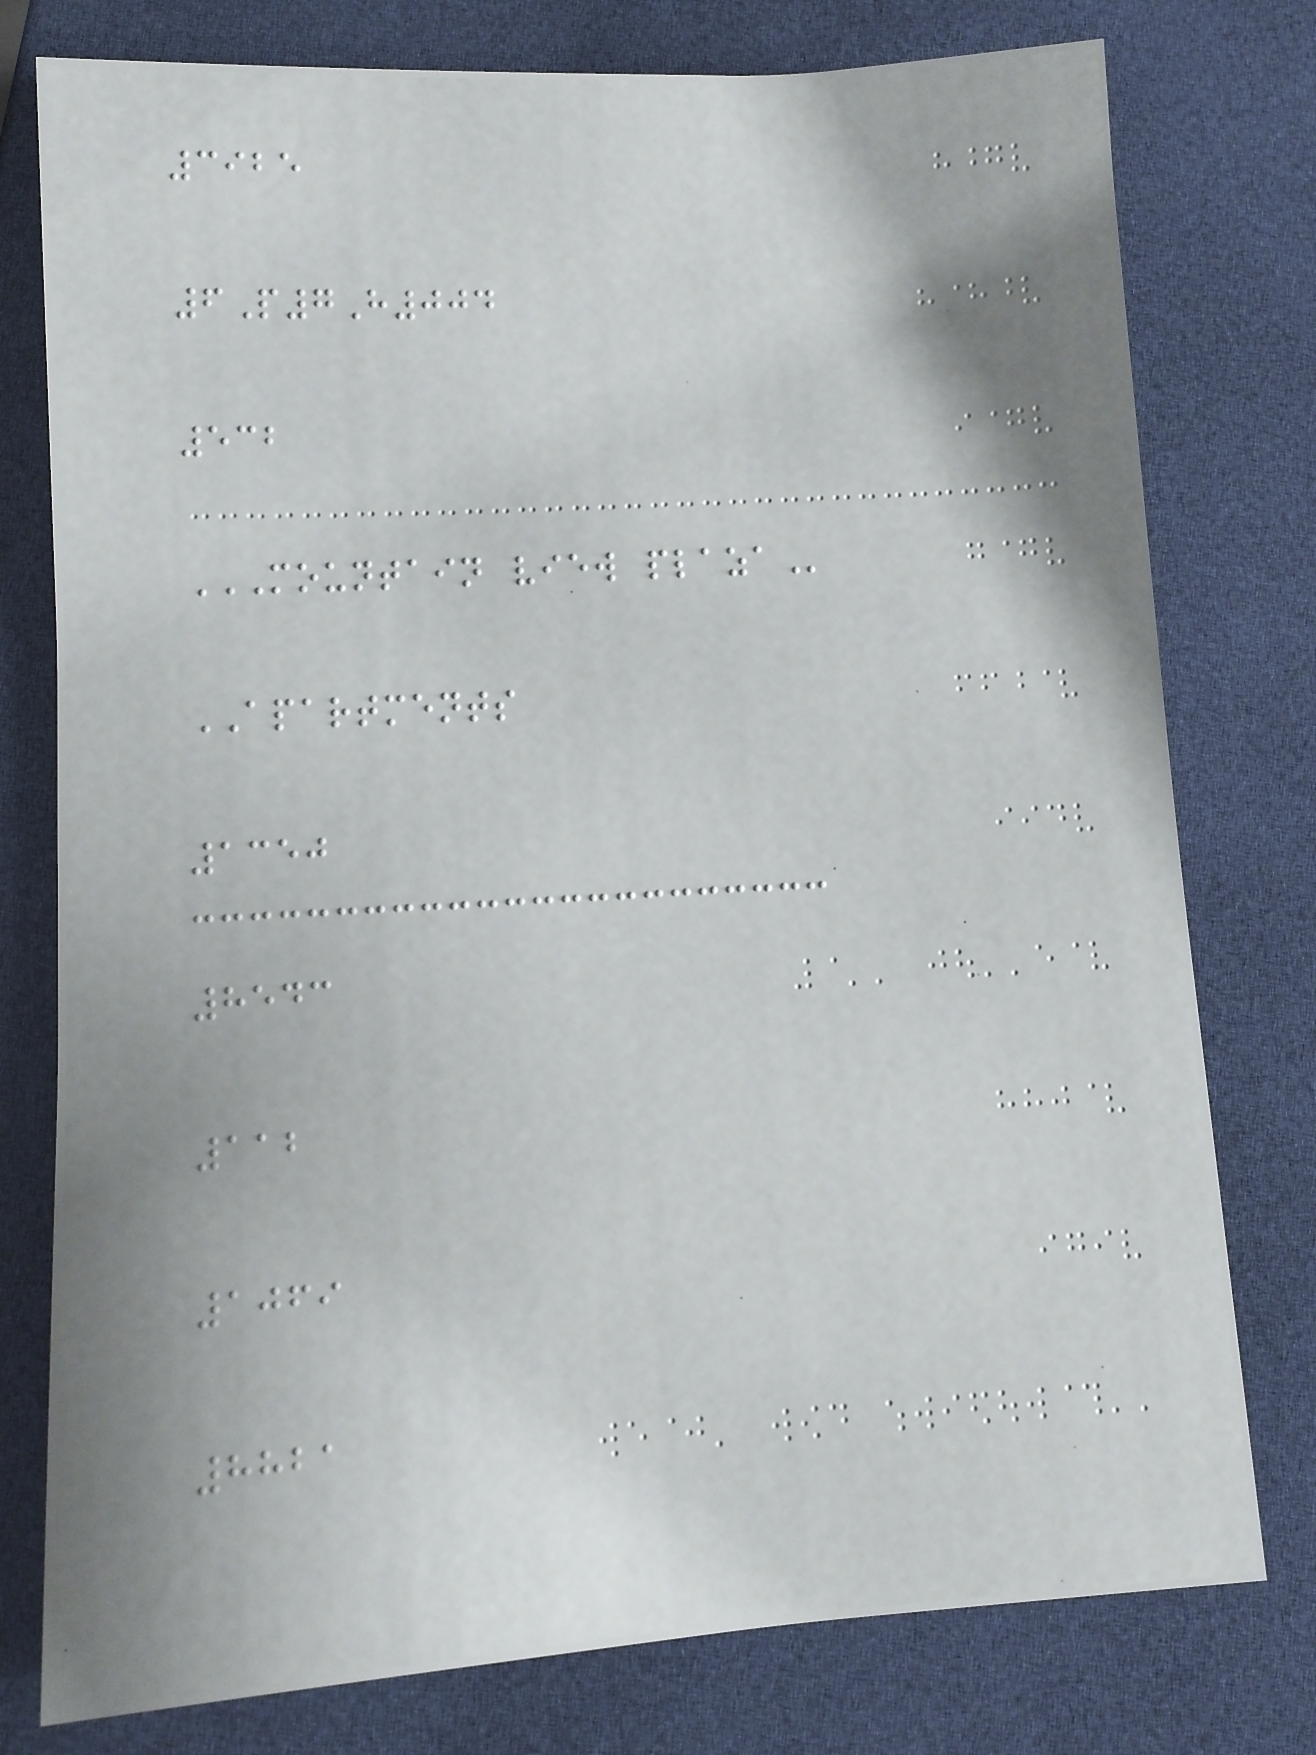3925
6P7H004
532
MOUNTAIN VIEW PLAZA
APARTMENTS
1350
8543
112
1069
8821
